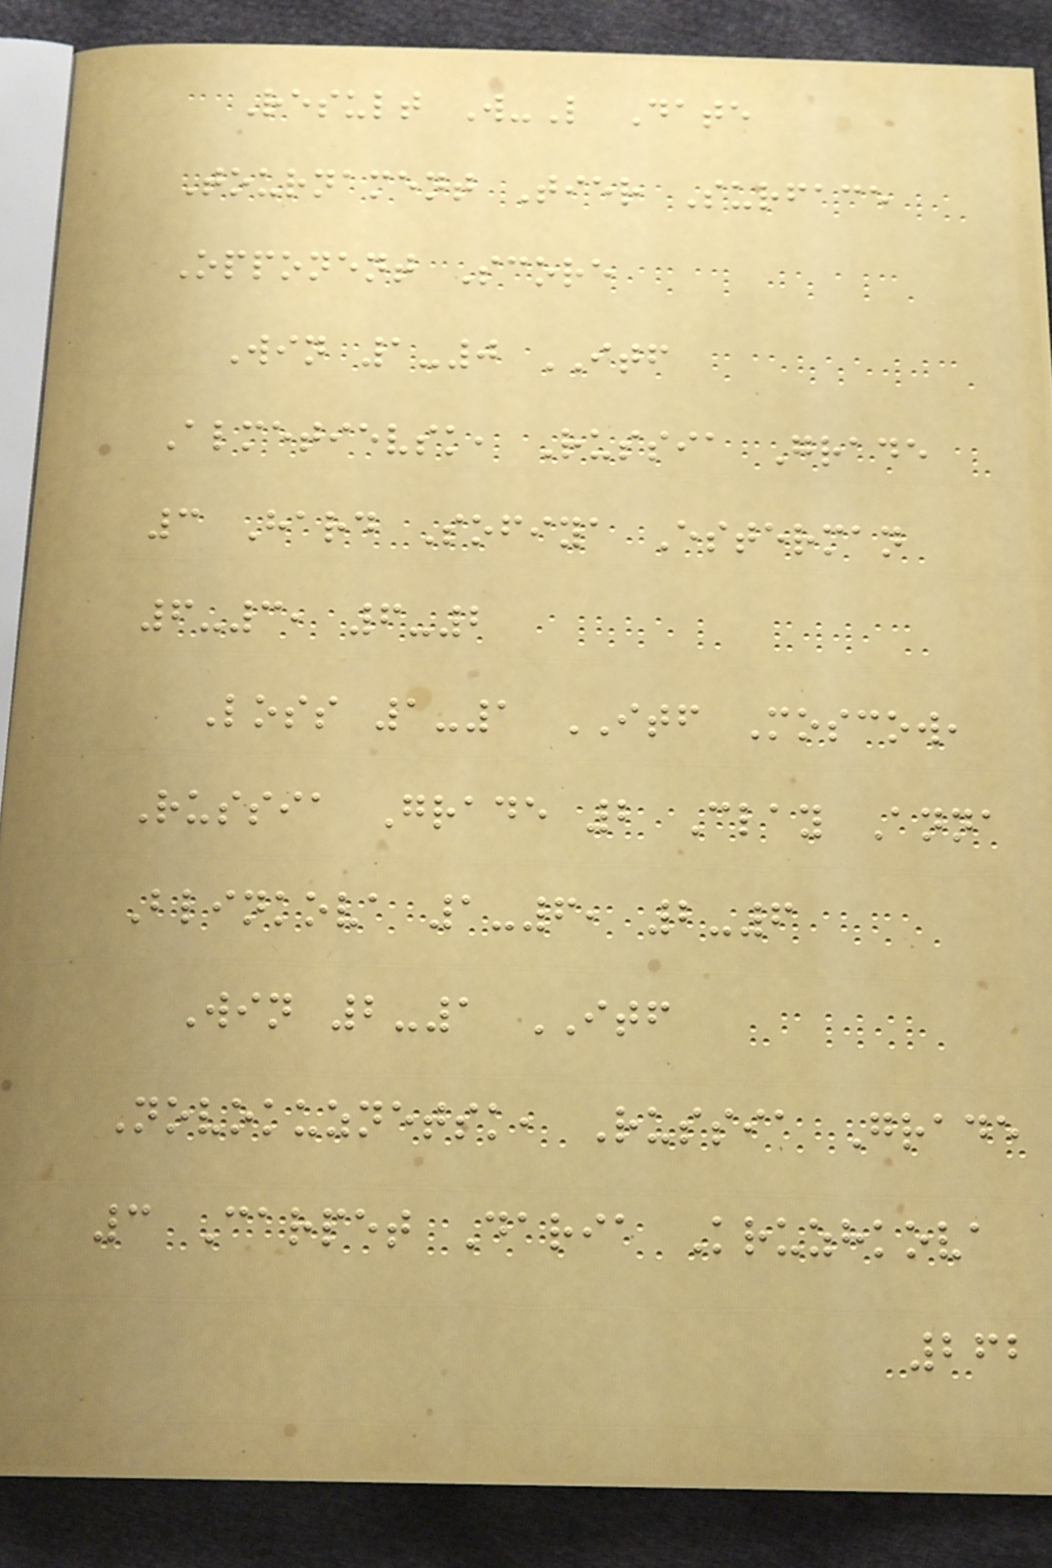Result W-L Date
Tournament Tier Surface
Opponent Score
Win 1-0 ITF
Almetievsk, Russia Grade
3 Hard Sofiya Esterman
6-3, 6-2
Loss 1-1 ITF Moscow,
Russia Grade 2 Clay Anna
Blinkova 1-6, 2-6
Win 2-1 ITF
Novokuznetsk, Russia Grade
3 Carpet Daria Kruzhkova
262
